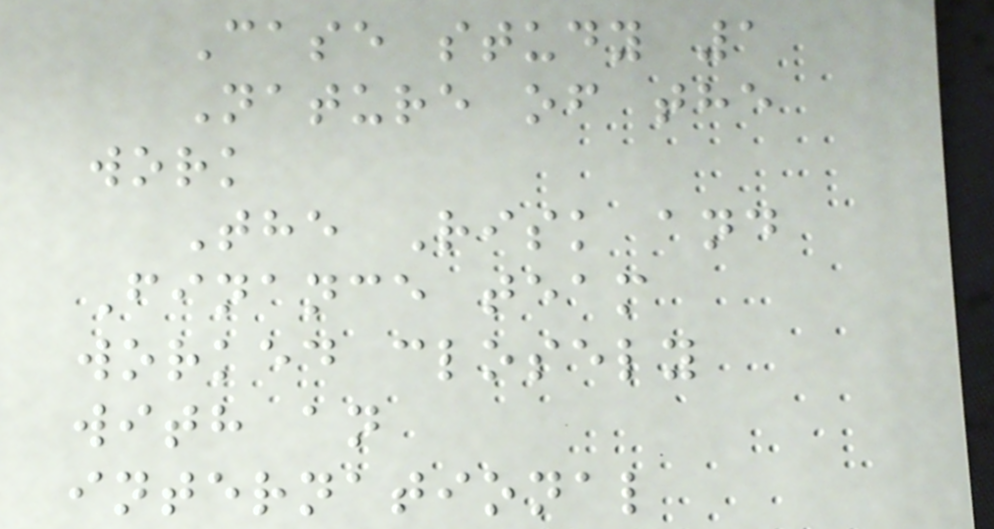Case study 1
Nature of the
work
The Risk and
Finance team
worked closely
with an
international
